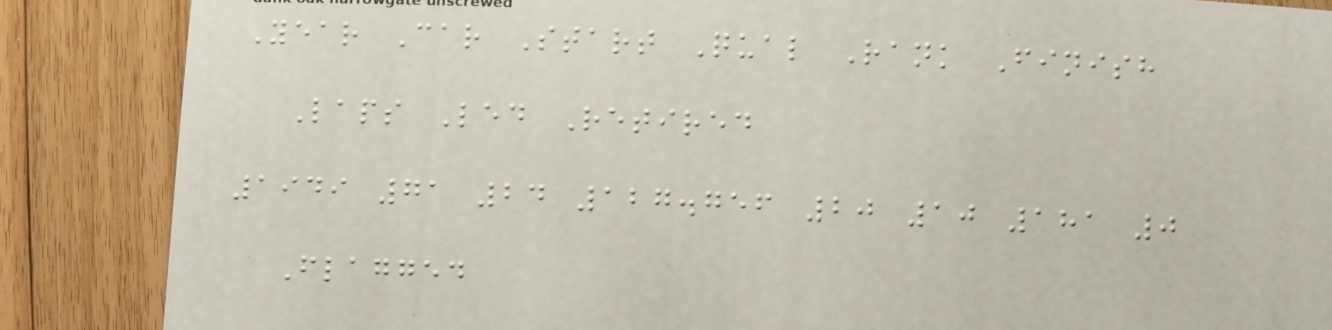Year Car Start Qual Rank Finish
Laps Led Retired
1949 71 24 127.756 20 10 181 0
Flagged
